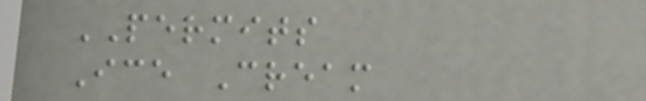PERMITS
Ice Cream
